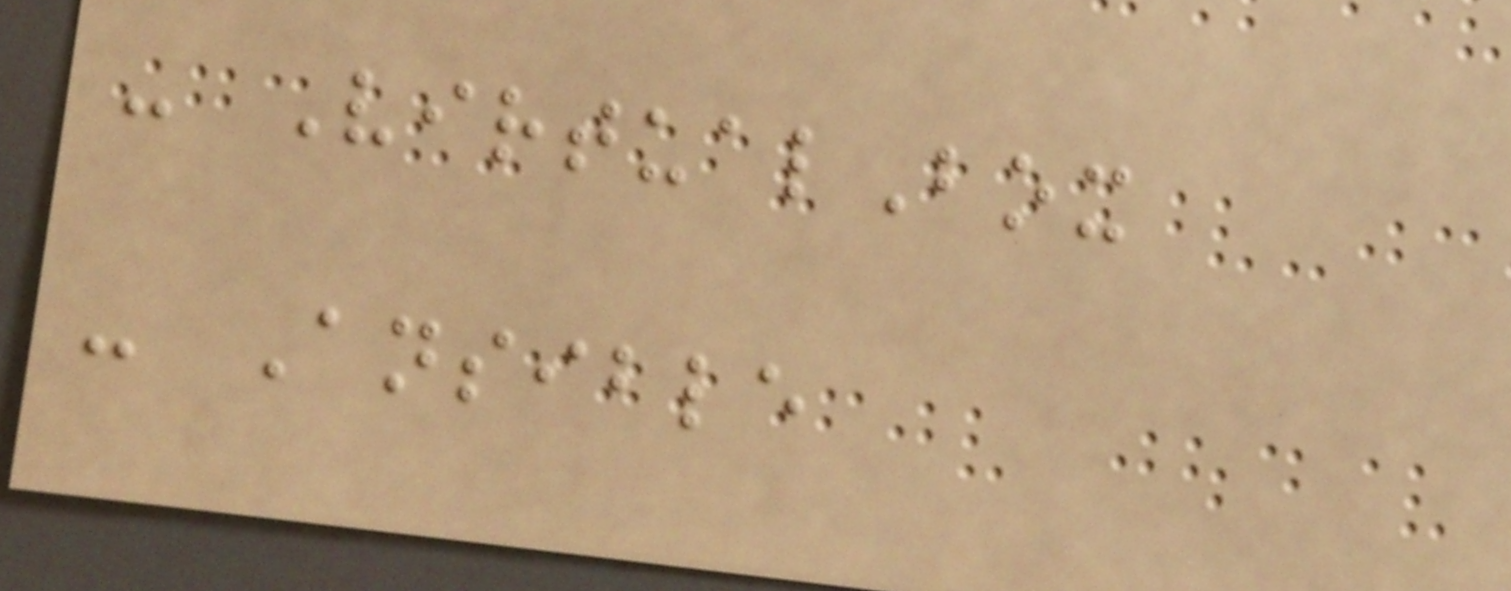- VirtualBox
- Ansible
